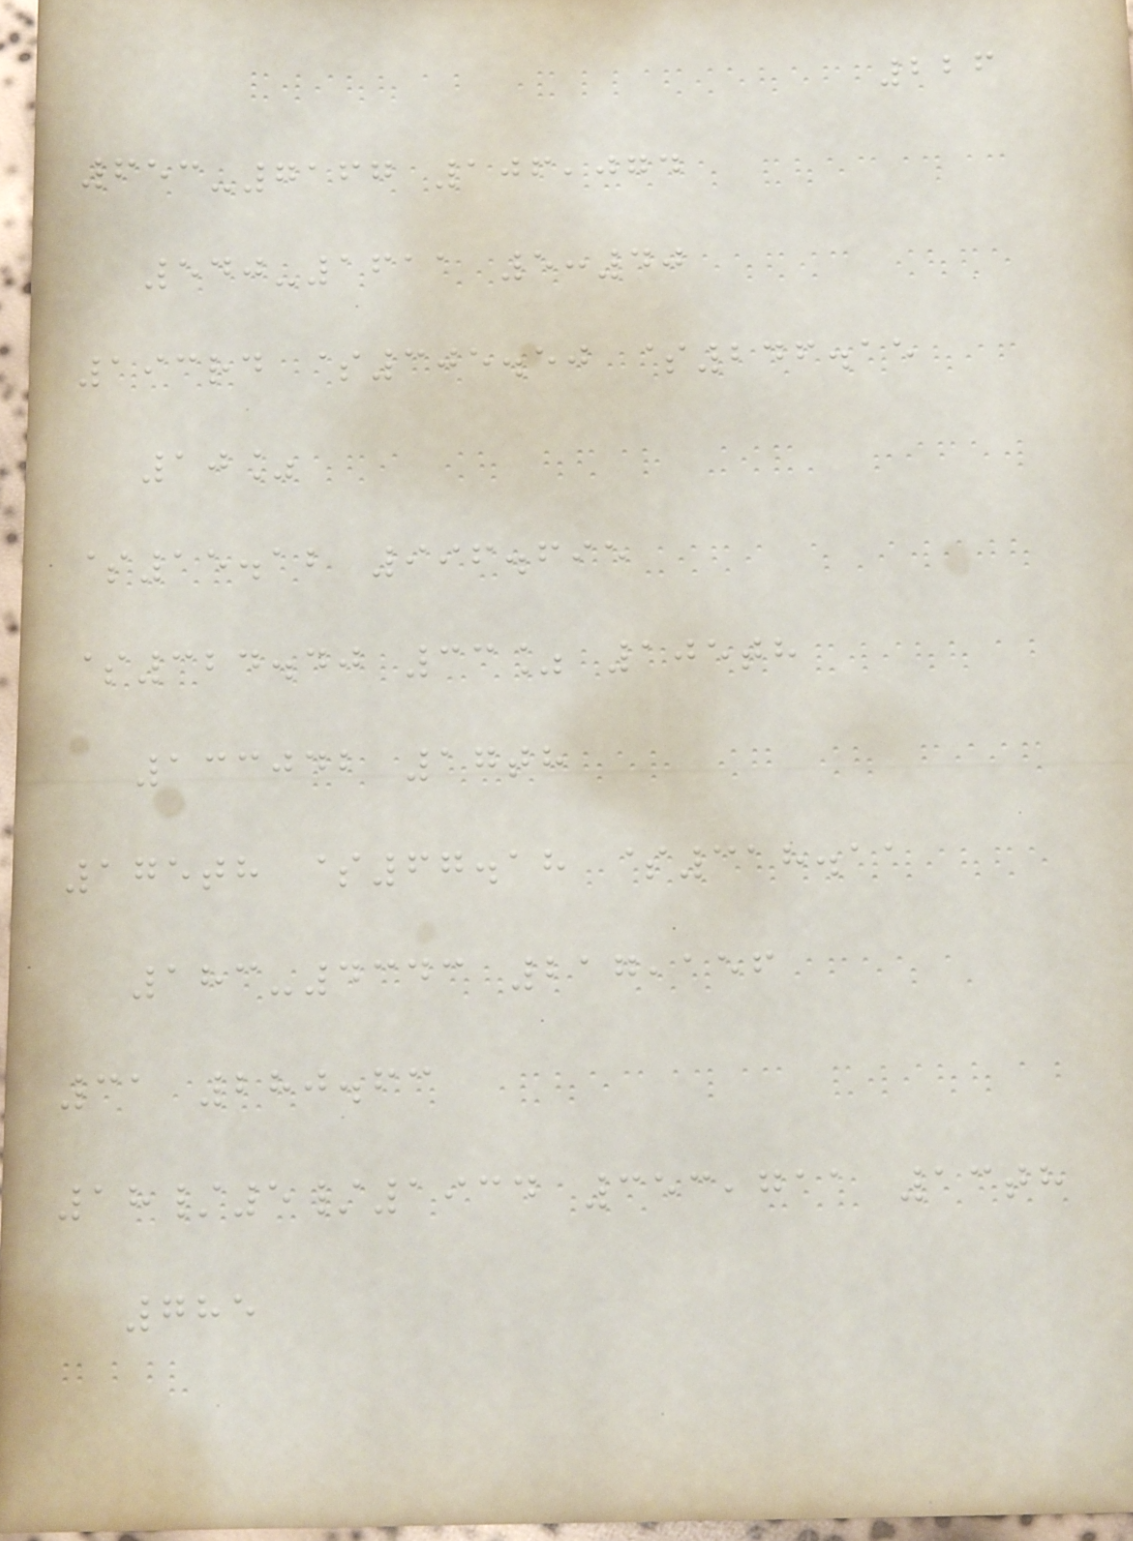226
653-7167 106,074
540-1611 5:40
193rd $305.50 $246.15
10%
$15.12 996.695
$324.40 33% 105th
133042 17th
175th $67.18 $318.11
183-4343 217,156
31 280.63
18/5/1934 353,711 13th
785
